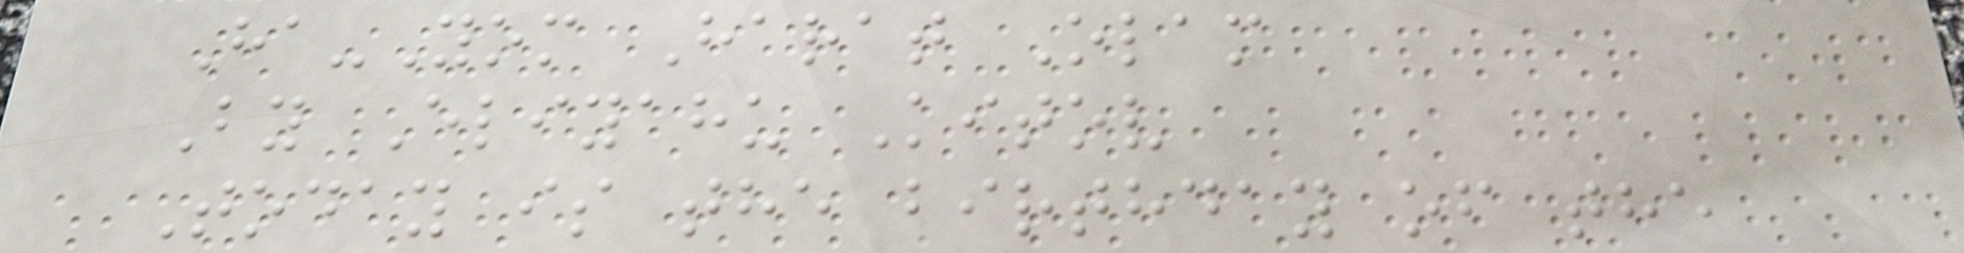Ha-Yom Harat Olam
By Eliyahu Kitov
Today is the birthday of the
